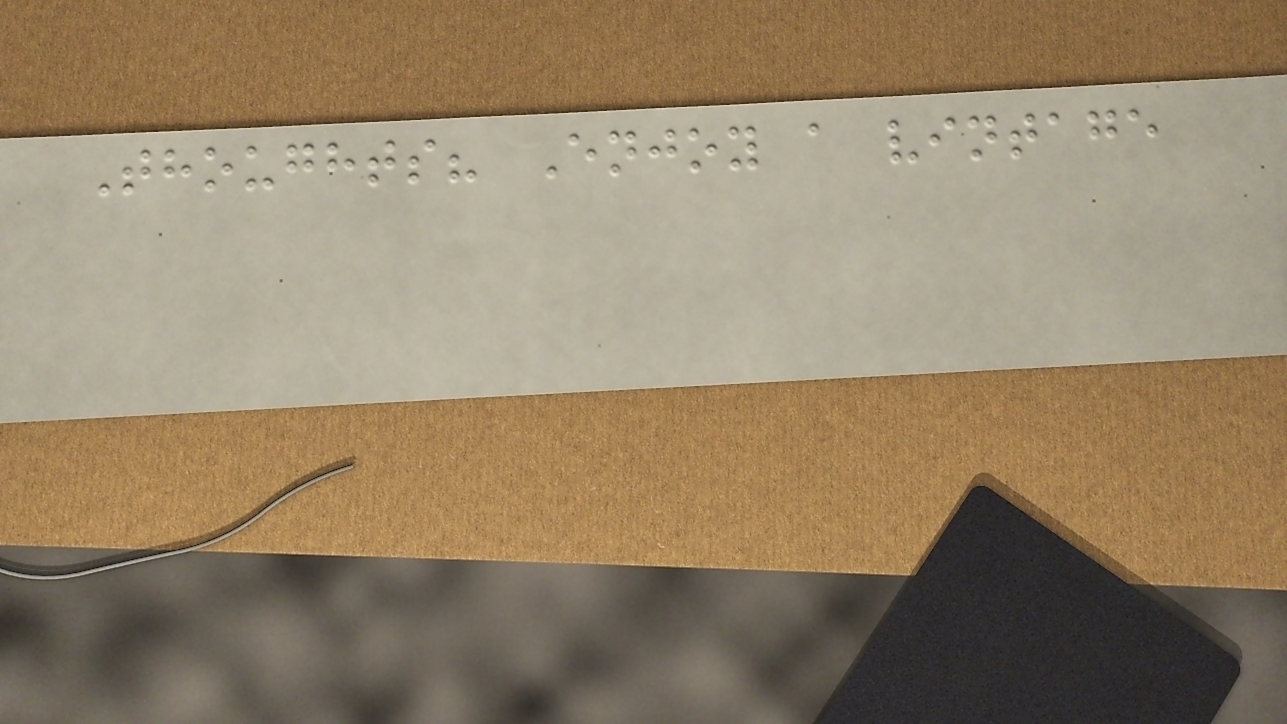Thoughts? Enjoy a vintage
